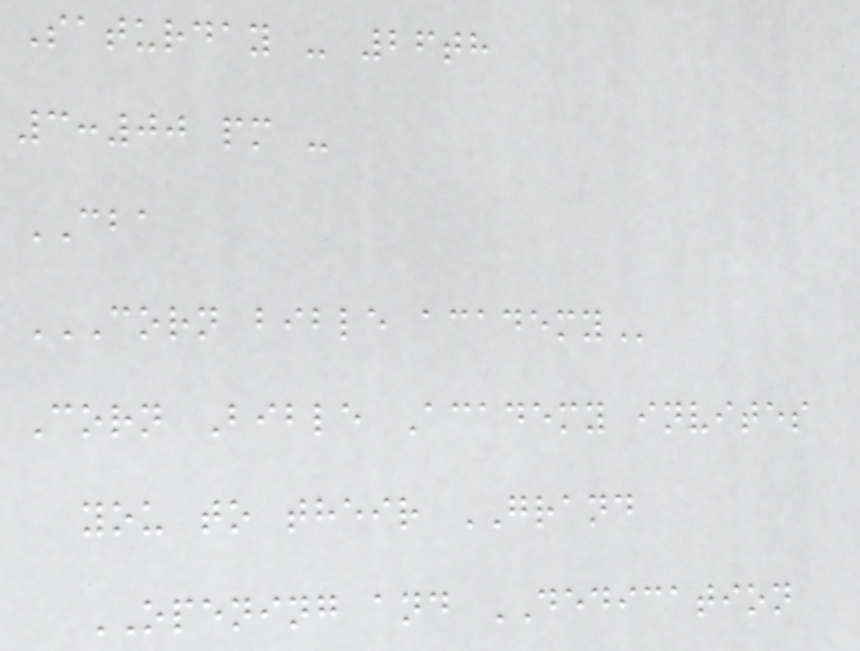Saturday - 26th
3:00 pm -
CBA
CORN BIBLE ACADEMY
Corn Bible Academy invites
you to their GRAND
OPENING and DEDICATION
